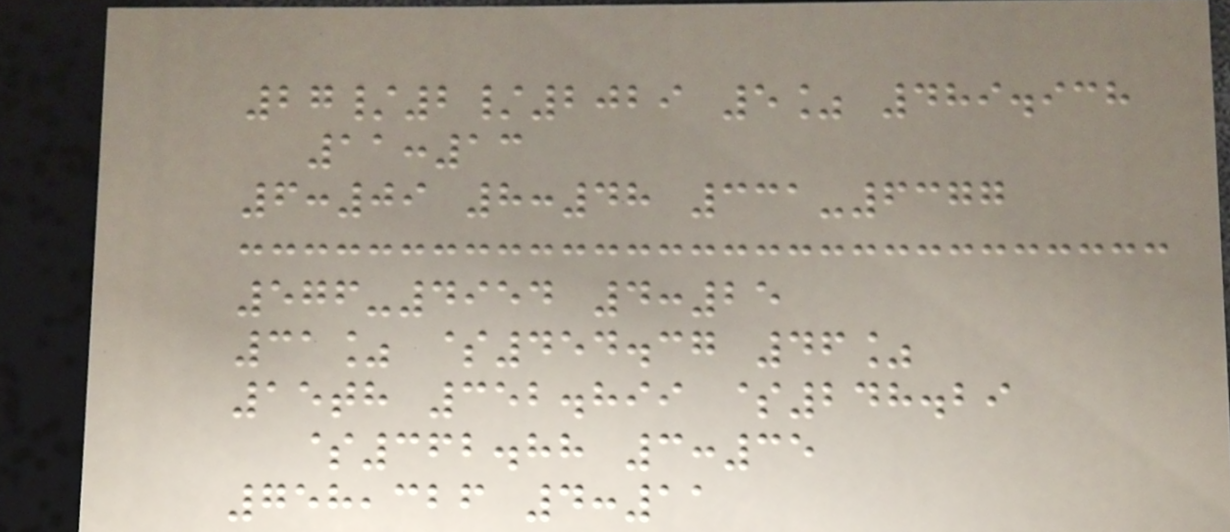27/2/2029 5% 489.938
11:13
6:09 8:48 331-6377
576-4954 4:25
31% $454.37 46%
15th 352.899 $248.29
$362.88 3:35
758,326 4:11
